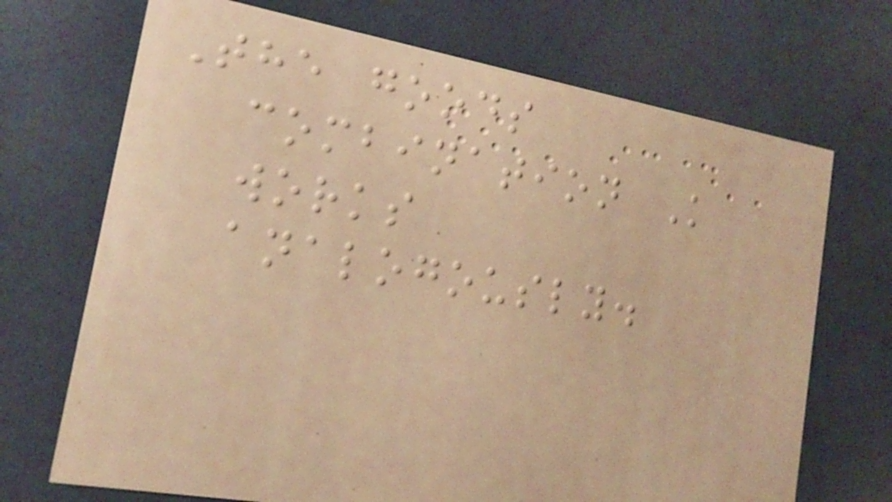The goods
combination K
works
analogously.
